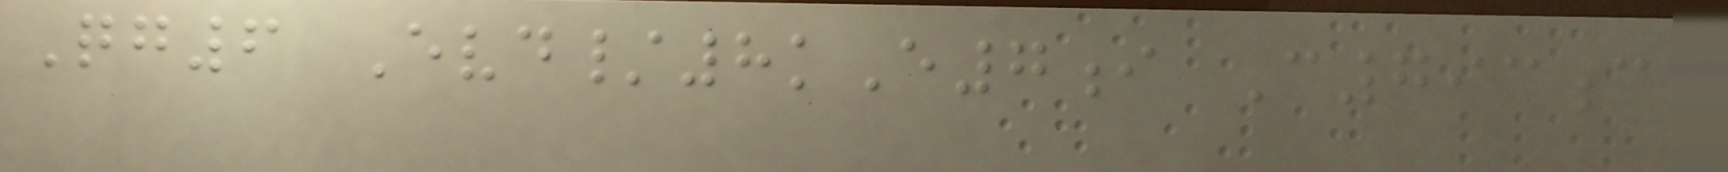Qg6 Evd/8kE7i C793c
